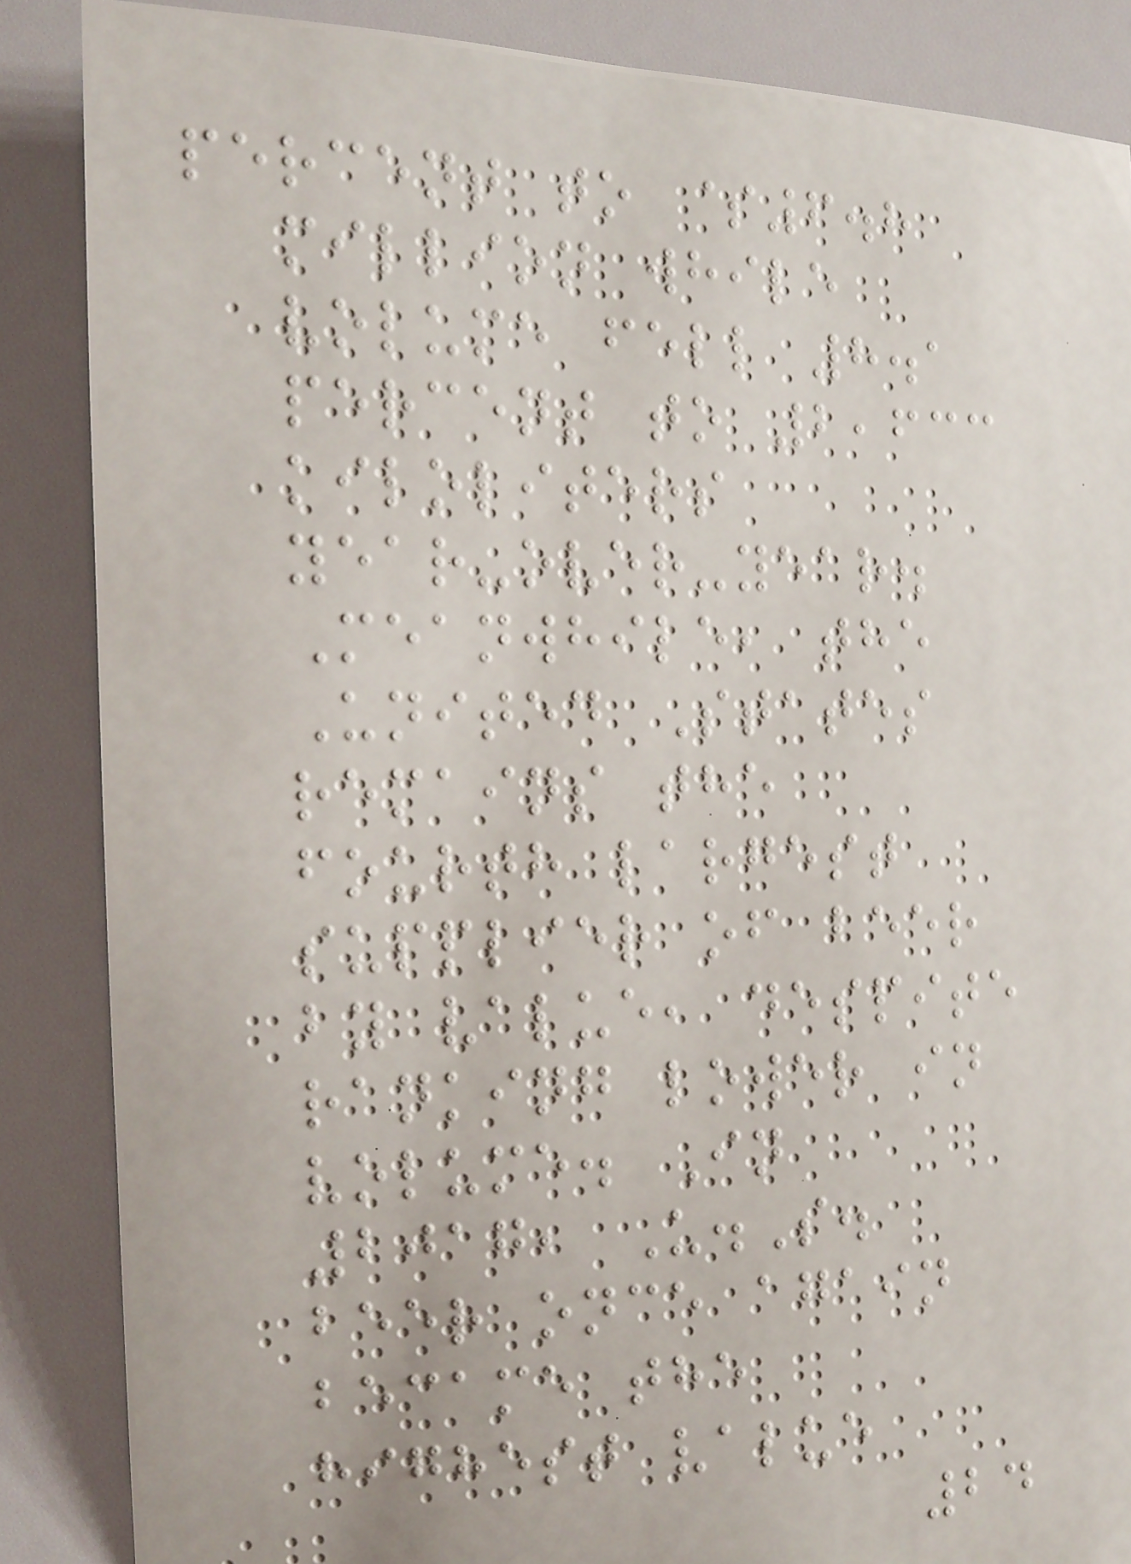percent to $6.8
million while
volume fell 8.1
percent to 2,633
kiloliters
year-over-year.
Meanwhile, the
United States
remains the
fourth largest
supplier of beer
by value, despite
ranking lower in
volume. In
2017, U.S.
beer once again
became the
highest value
24
